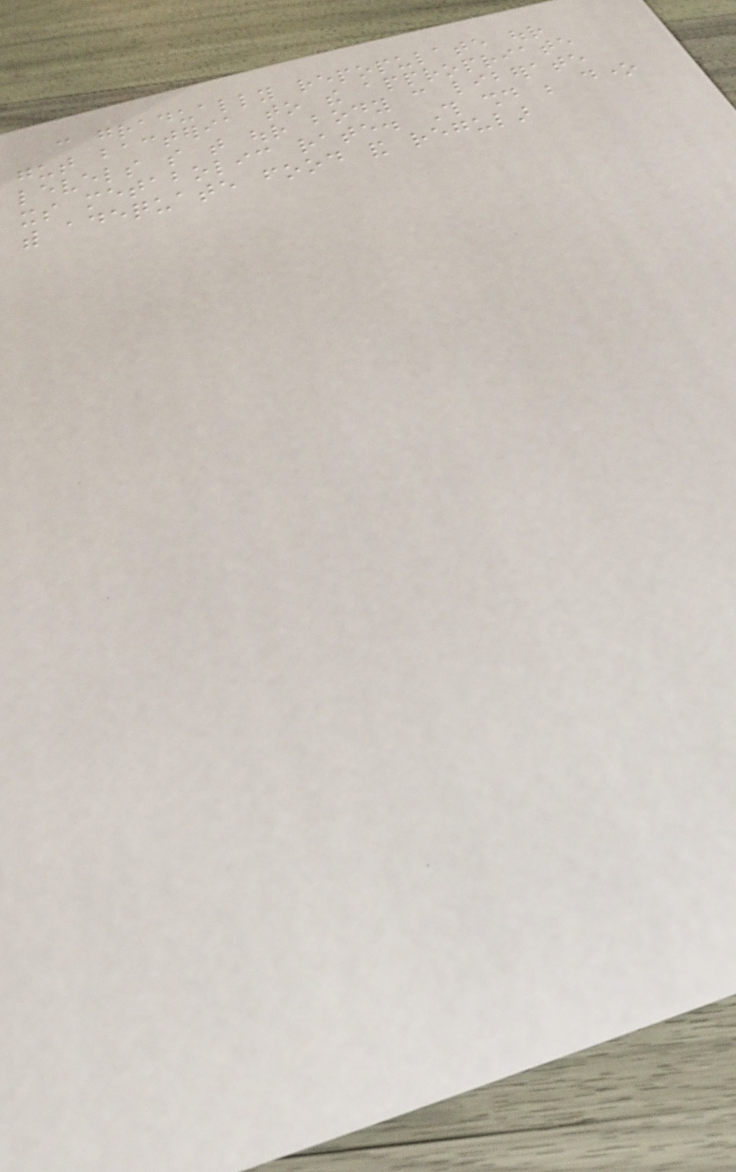can gradually repopulate our
gut bacteria to the appropriate
levels so that our body can liberate
its metabolic rate. This should be done
with adequate food and regular
